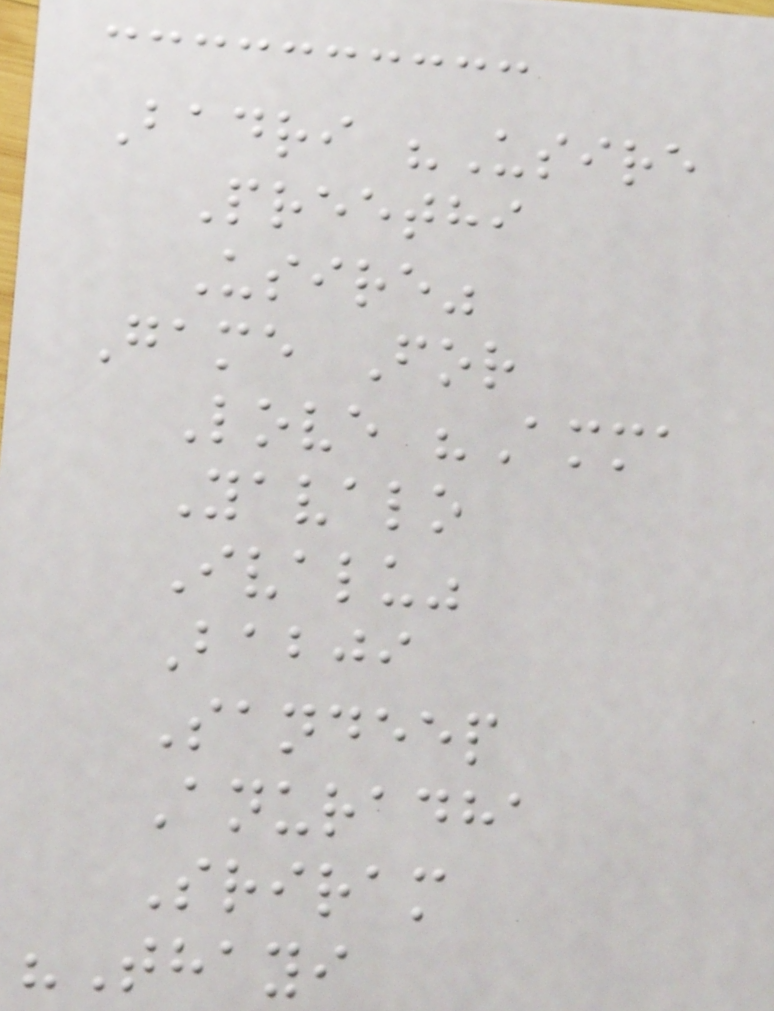Badri "Usire
Preethi
Usire"
Game For
Love "Amma
Yavalo
Ivalu"
Babji
Sandeep
Anuradha
Sriram
"Thayi
